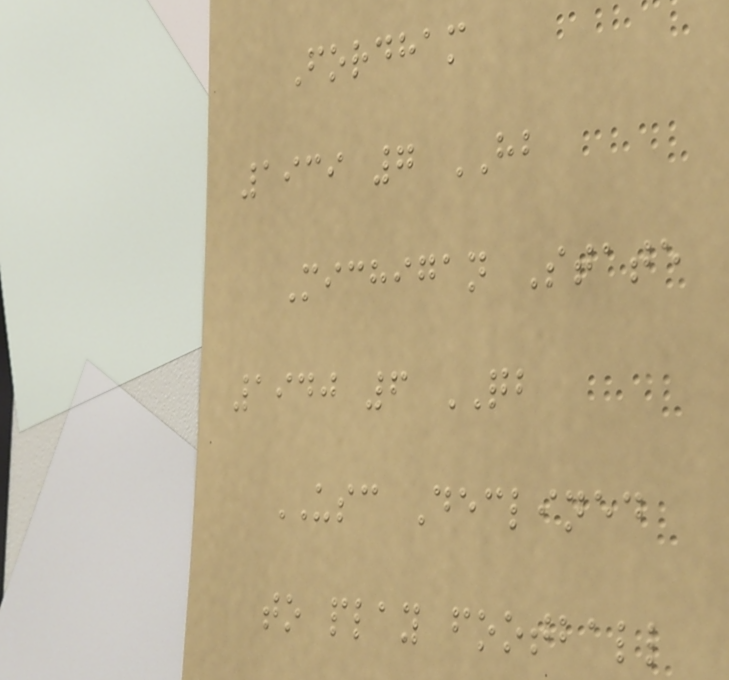Fordham
1939 7 HB
Michigan State
1940 6 QB
USC Declined
to play football
